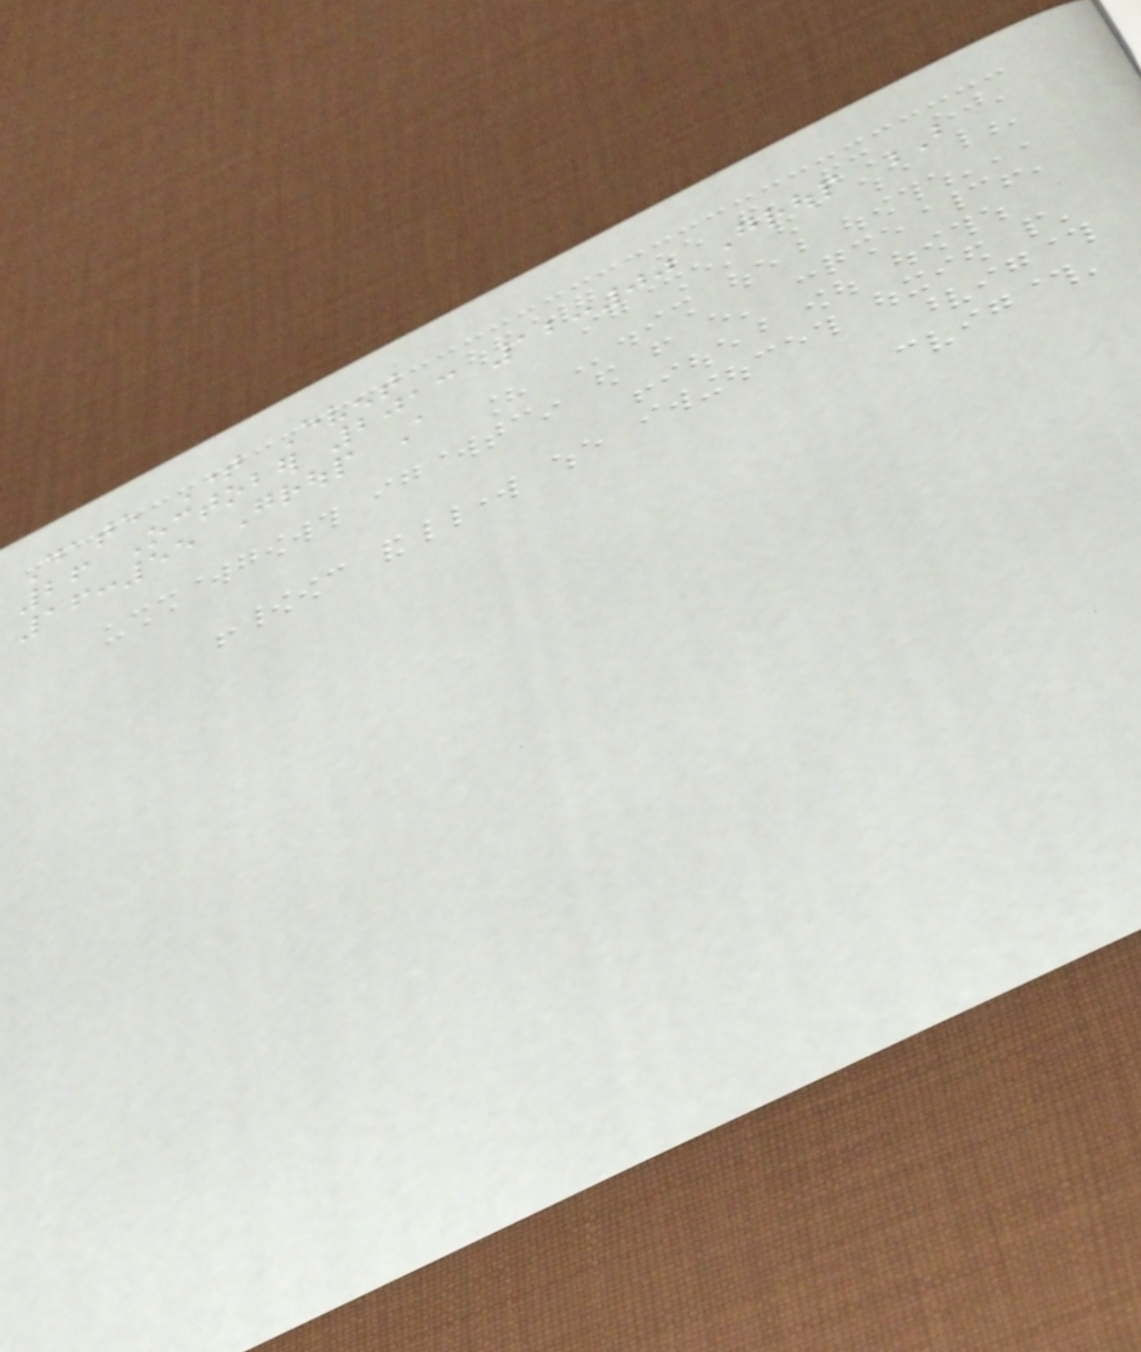Date Time Event
26 October 2013 12:00 Group B
16:55 Group A
